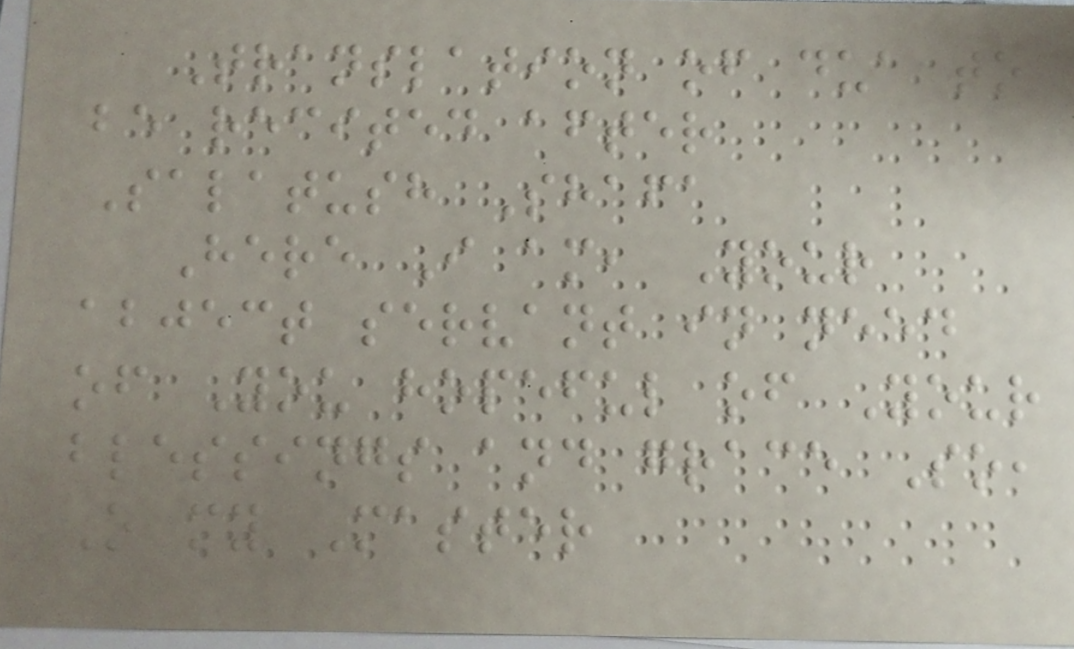Translation of dua to
be recited after
Salatush Shafa
Here I am, Your
abject servant in need
of You hopeful of Your
blessings and grace So,
O my Master
